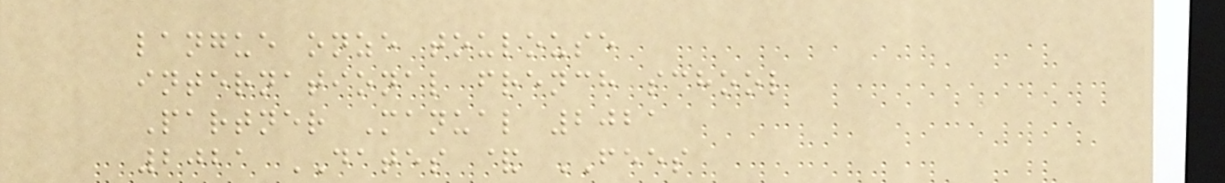langue onze toulouse
international french school
Partner Manual 2021
2021 DATES & FEES
